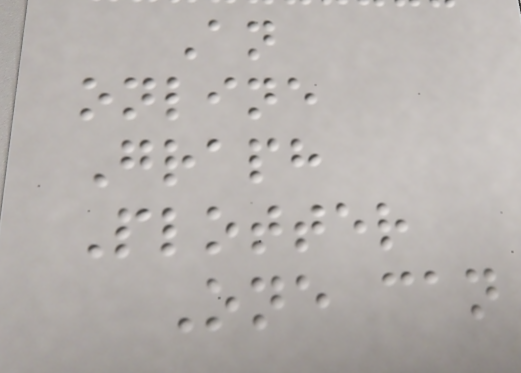An
online
Graph
Plotter
One can
